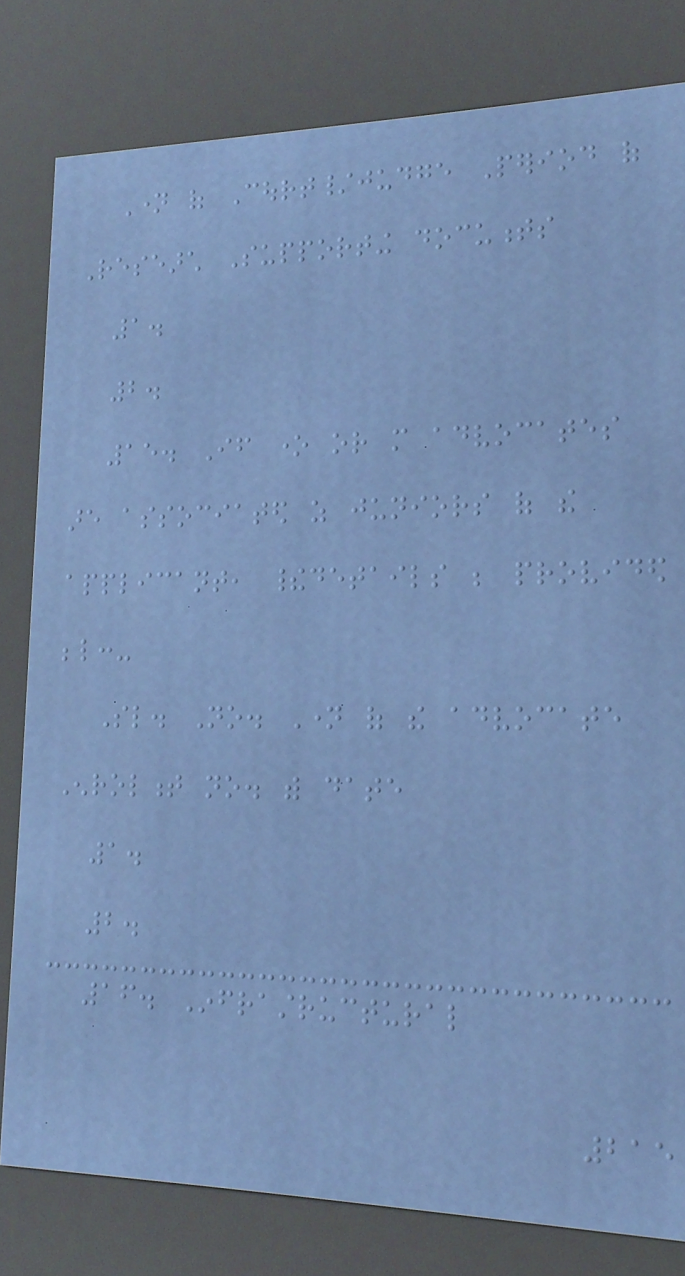Name of Court/judge Period of
Research Supporting documents
1.
2.
15. If one or more advocates
are associated as juniors of the
applicant, theirdetails be provided
below:-
Sl. No. Name of the advocate
Enrolment no. with date
1.
2.
16. Infrastructural
215
